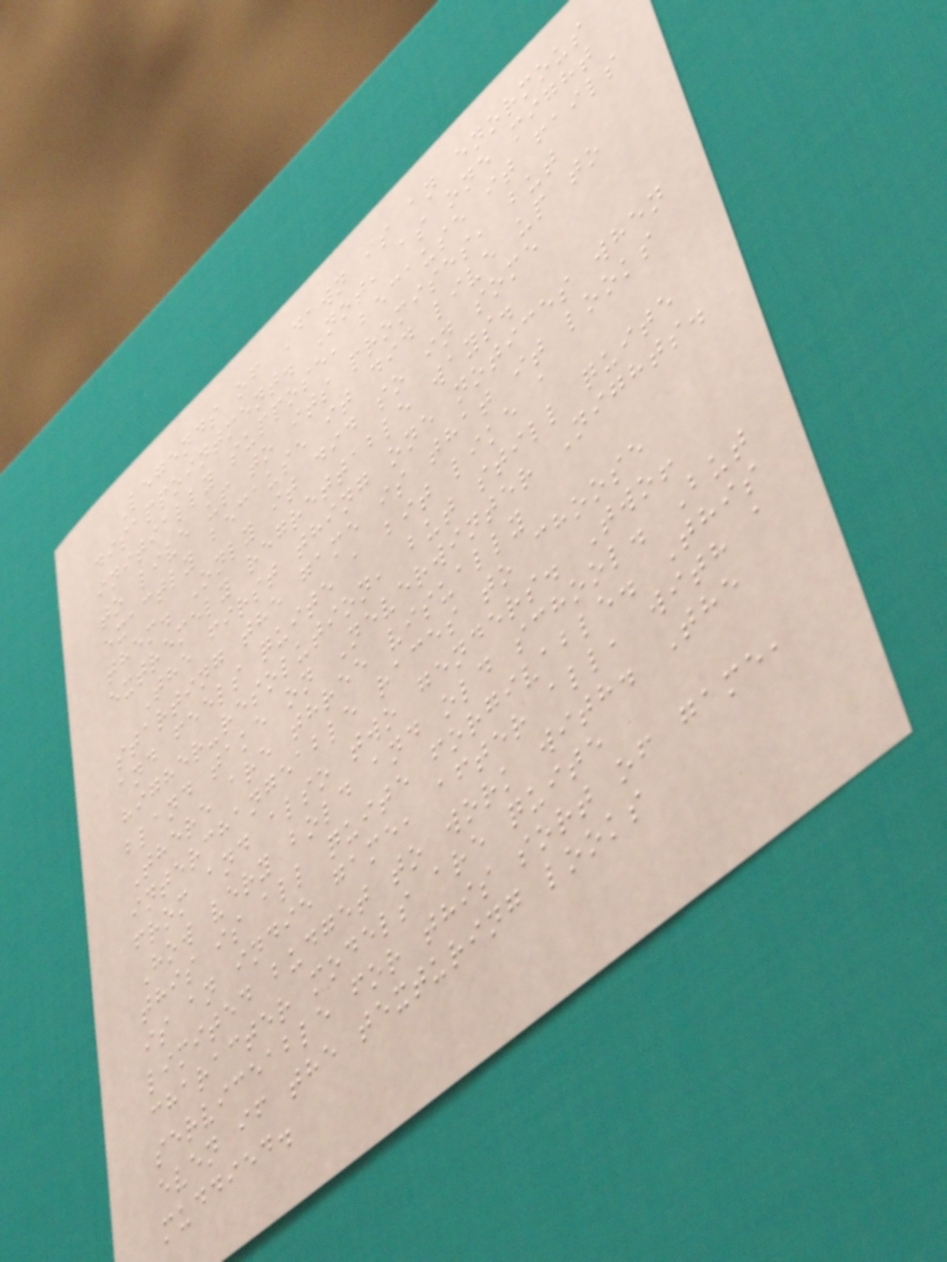Legends of Dawn is an enormous
disappointment. Not, as one might
initially suppose, because it fails
to live up to its promises, but
exactly because it did live up to
them. Only it did so in some
extremely regrettable ways.
The first thing one notices when
starting the game is that it looks
and feels quite a bit like a
higher-resolution, but still quite
bland take on Neverwinter Nights.
There are three visually
interchangeable races to choose
from and also two genders. Two!
How very bold and old school. But
this is all quite forgivable. This
is an indie game, after all, with a
limited budget to work with. The
character models are quite
serviceable for this sort of game,
even if the texturing looks
muddied.
